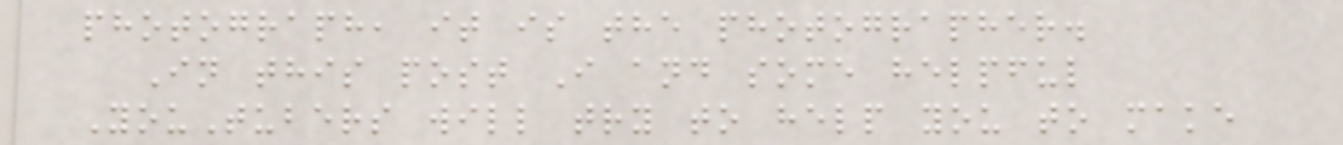photograph, it is the photographer.
In this post I and some helpful
YouTubers will try to help you to make
